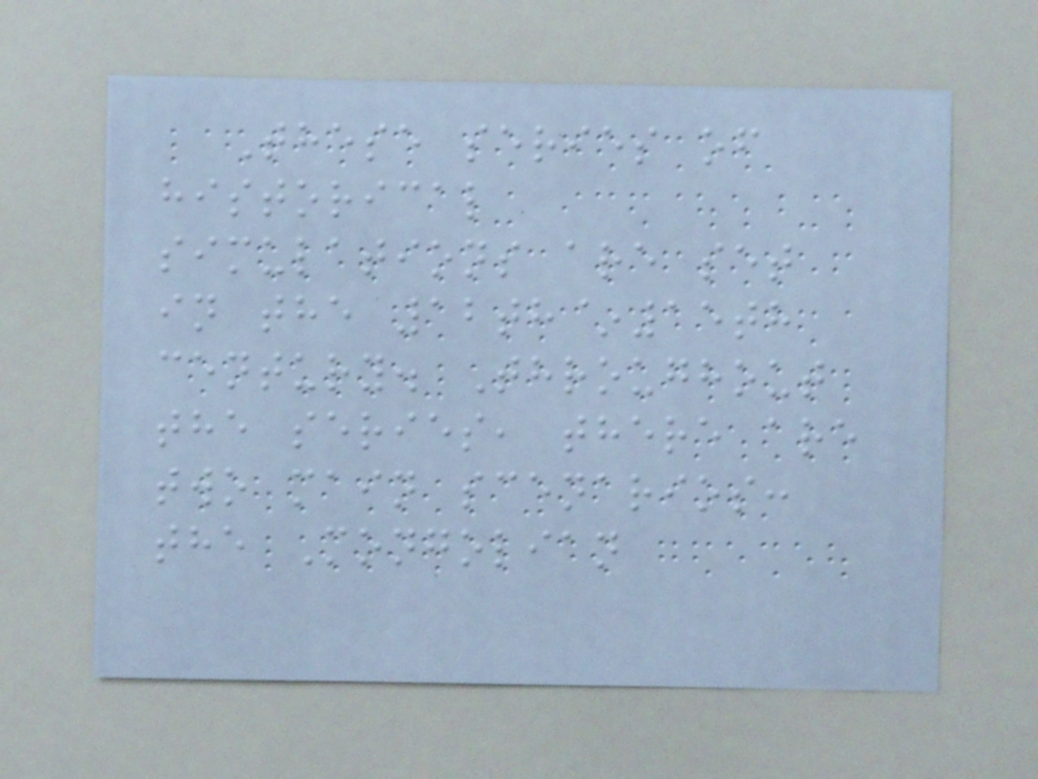These series of
historical
simulations are set
in the 12th~15th
century. Throughout
the series, there are
two main scenarios:
the Mongolian
